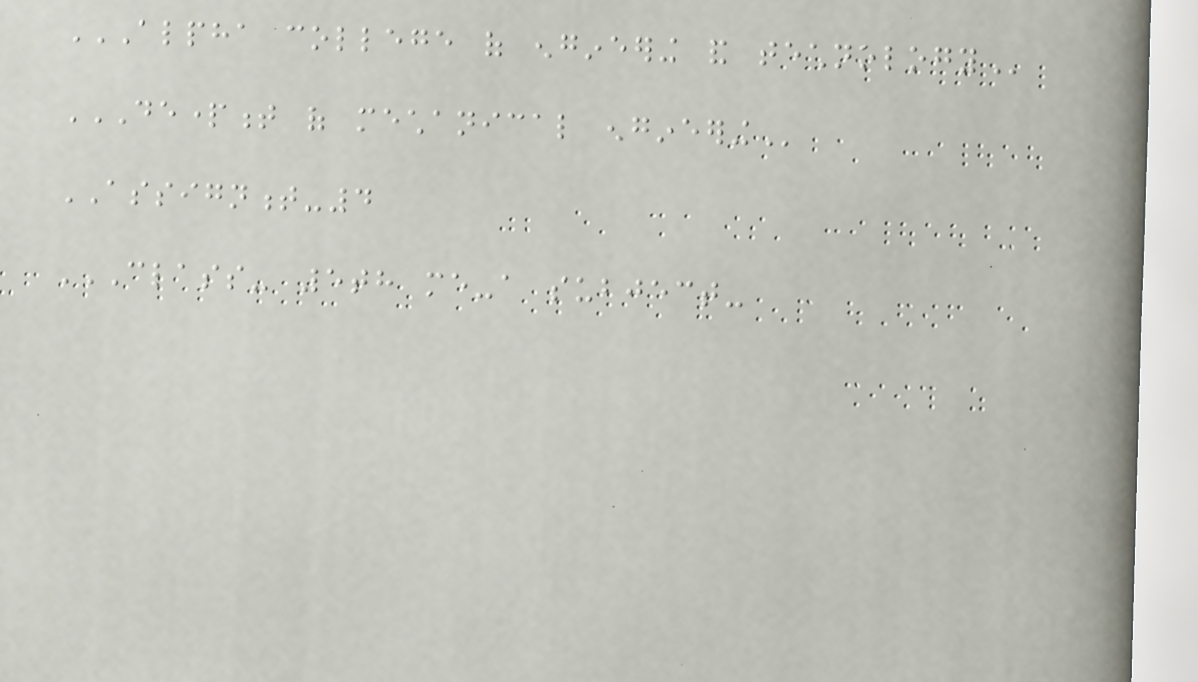ALPHA COLLEGE OF ENGINEERING AND TECHNOLOGY
DEPARTMENT OF MECHANICAL ENGINEERING
ASSIGNMENT-4
CLASS- 5TH ME-A SUBJECT-
